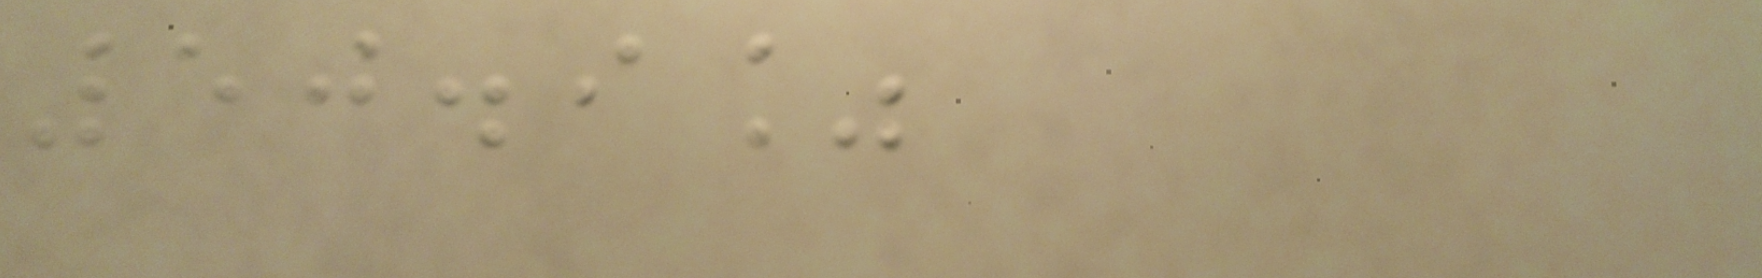50.9%
